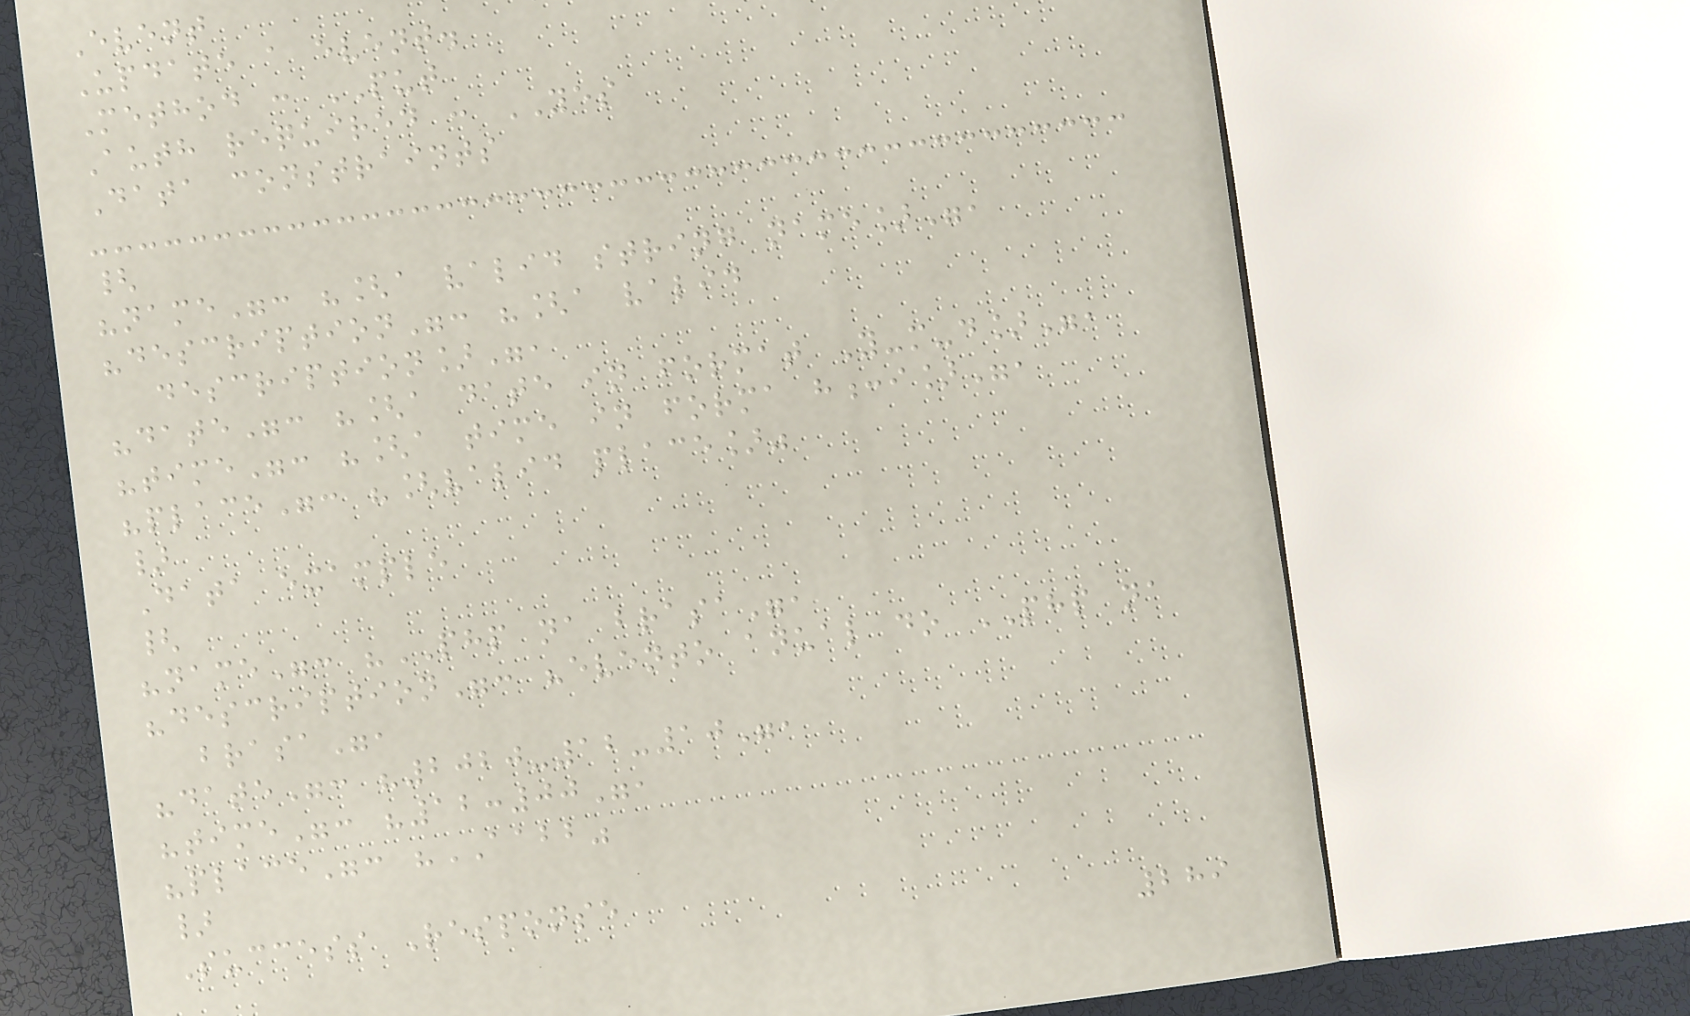Event
Update a event.
Method : PUT
Auth required : YES
Data constraints
{
"name": "[a valid string name]",
"description": "[a valid
description]",
"date": "[a date in format Y-m-d]",
"time": "[a time in forma h:i]",
"place": "[valid place]"
}
Data example
{
"name": "PHP na brasa",
"description": "evento anual do PHP na
brasa",
"date": "2020-12-10",
"time": "12:00",
"place": "AABB"
}
Success Response
289
